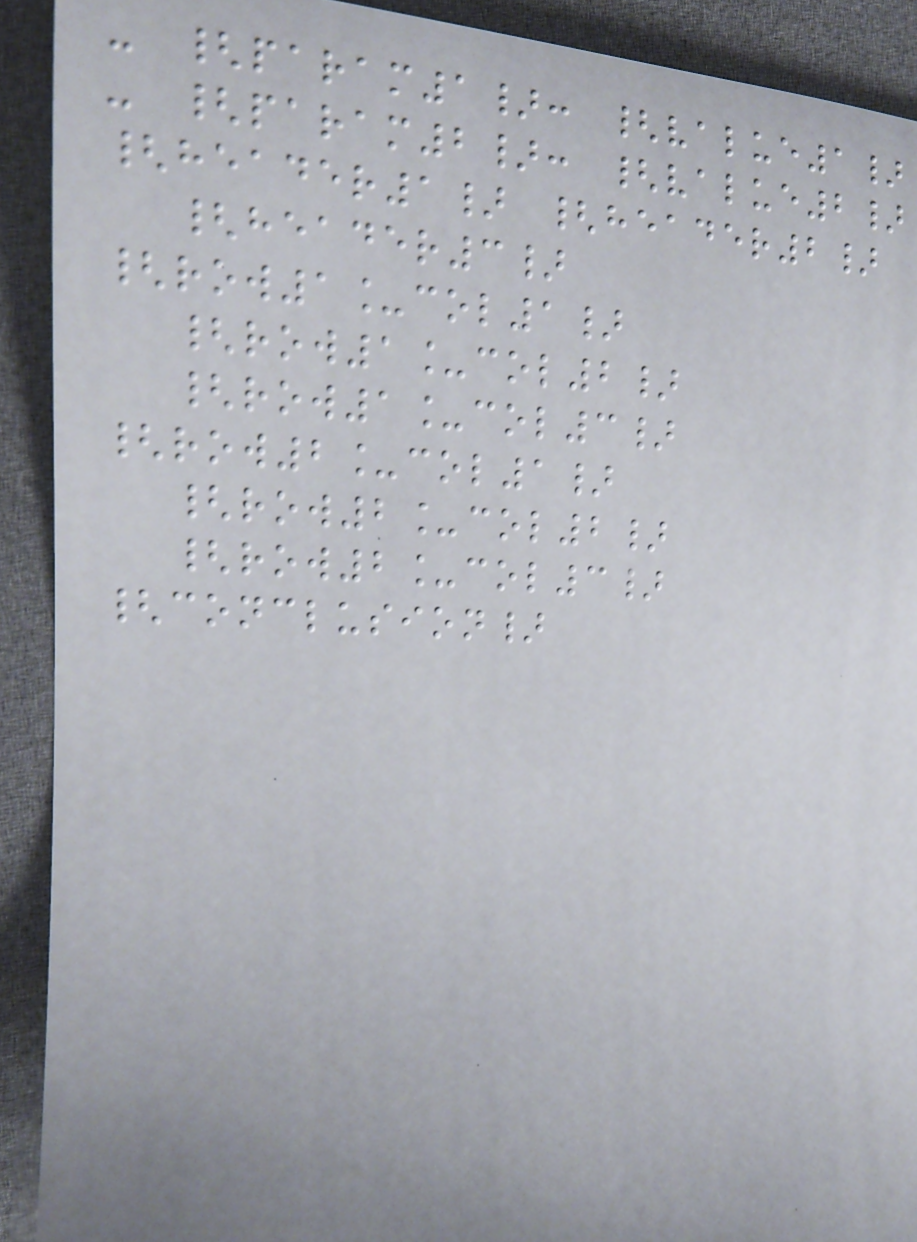- {param1}: {value1}
- {param2}: {value2}
{header1} {header2}
{header3}
{row1_col1}
{row1_col2}
{row1_col3}
{row2_col1}
{row2_col2}
{row2_col3}
{conclusion}
